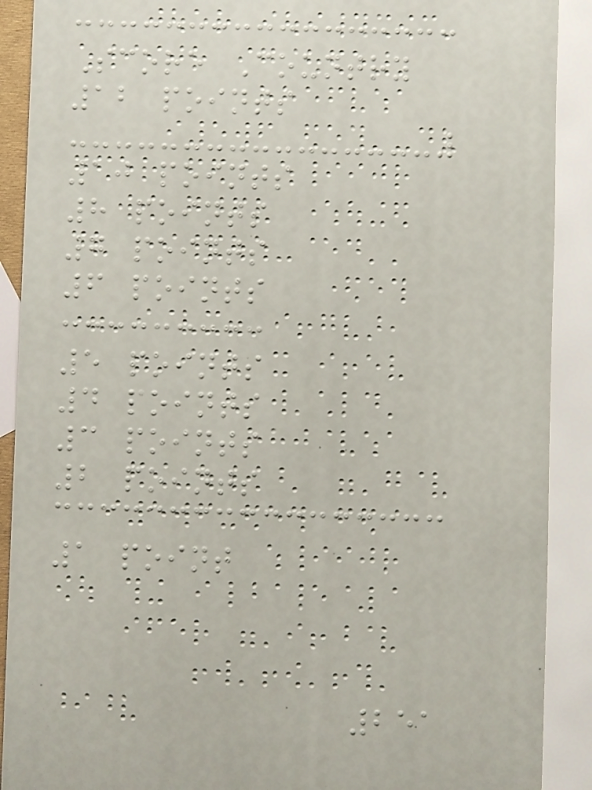Score Country
12 points
10 points
8 points
7 points
6 points
5 points
4 points
3 points
2 points
1 point
251
